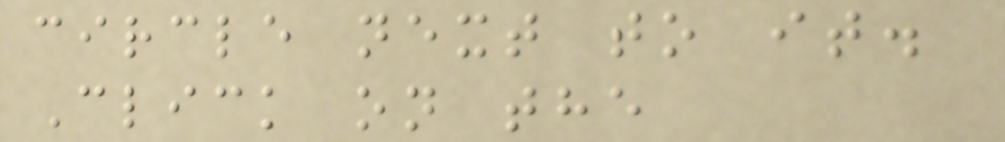circle next to it.
Click on the
